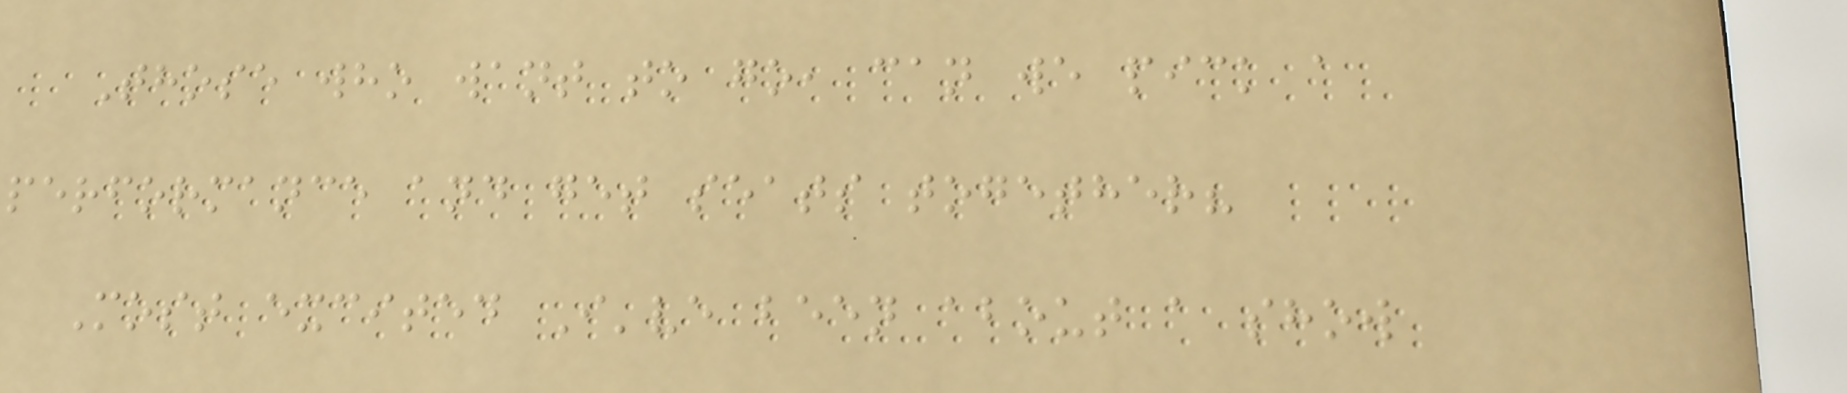Those who want to go, can we pick a
performance and get seats together?
Most excited I've been about a show
